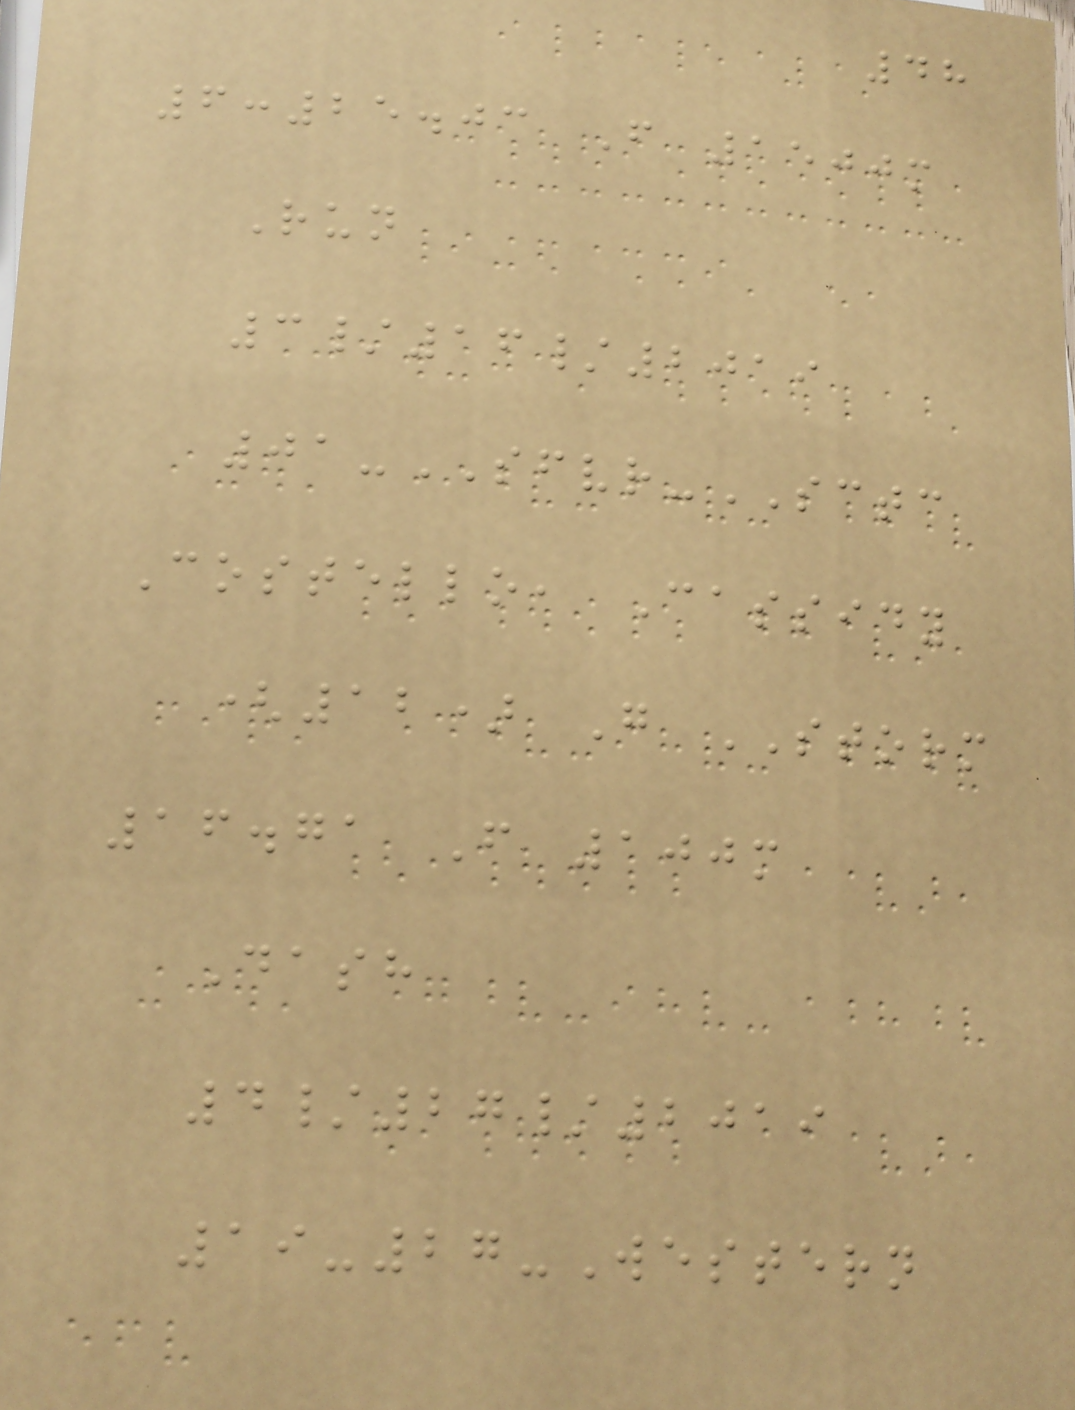48
6:25.03 F 1500m
Run
3/16/2019
01-SFVR-SCTC
Costello, Cassidy
(12) G STORM
16.71 F 100m
Dash
4/27/2019
19-27-Western
